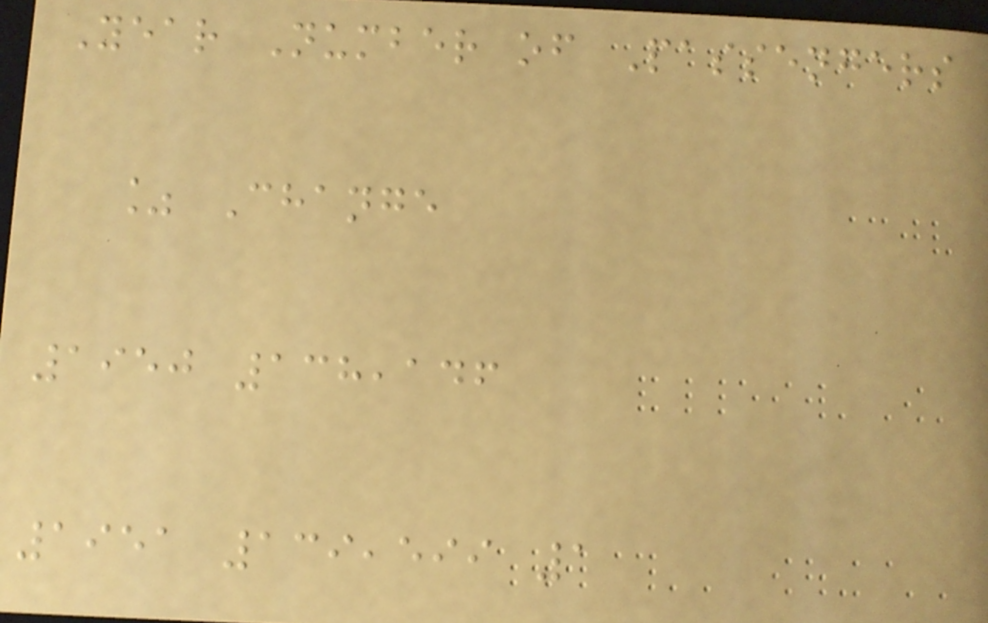Year Number of Passengers
% Change
1950 138,146
1951 139,599 1
